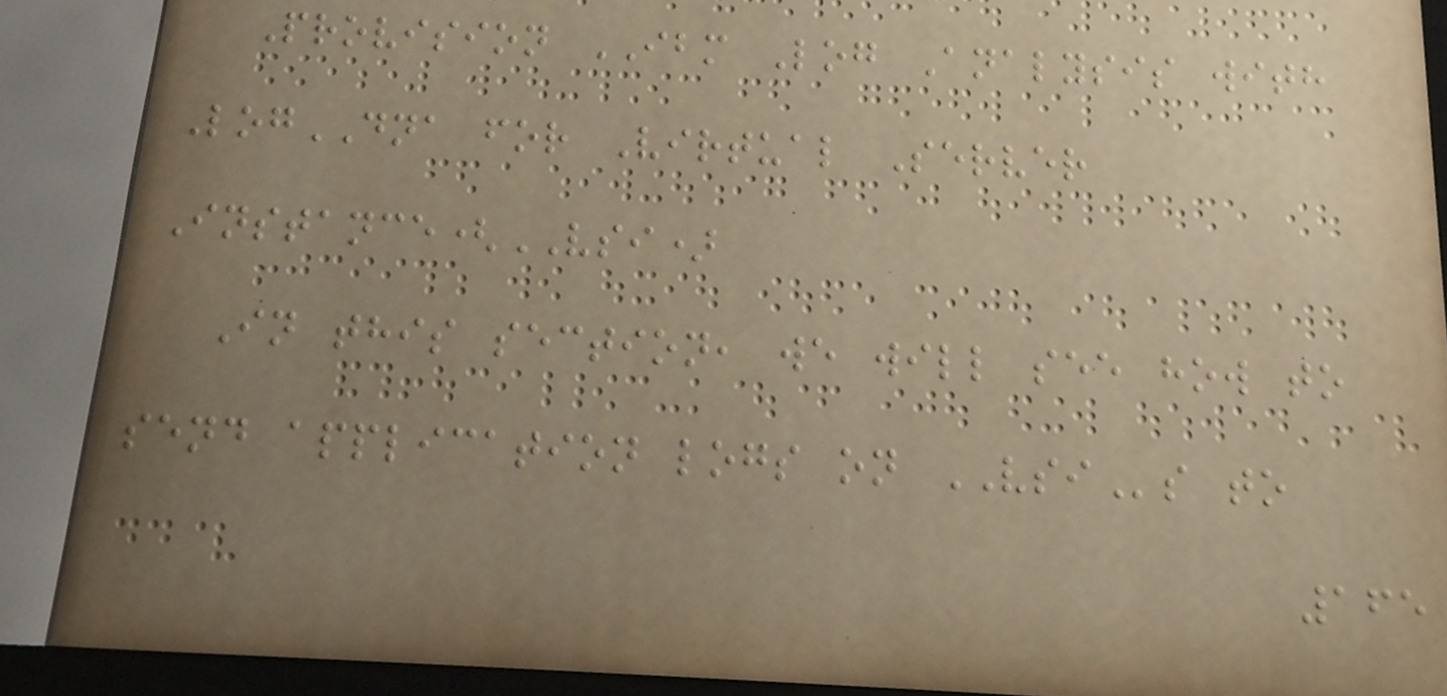Provision IBM Log Analysis with
LogDNA for Virtual Server
Instance(VSI)
In this section, we will see how to
send application logs on VSIs to
165
